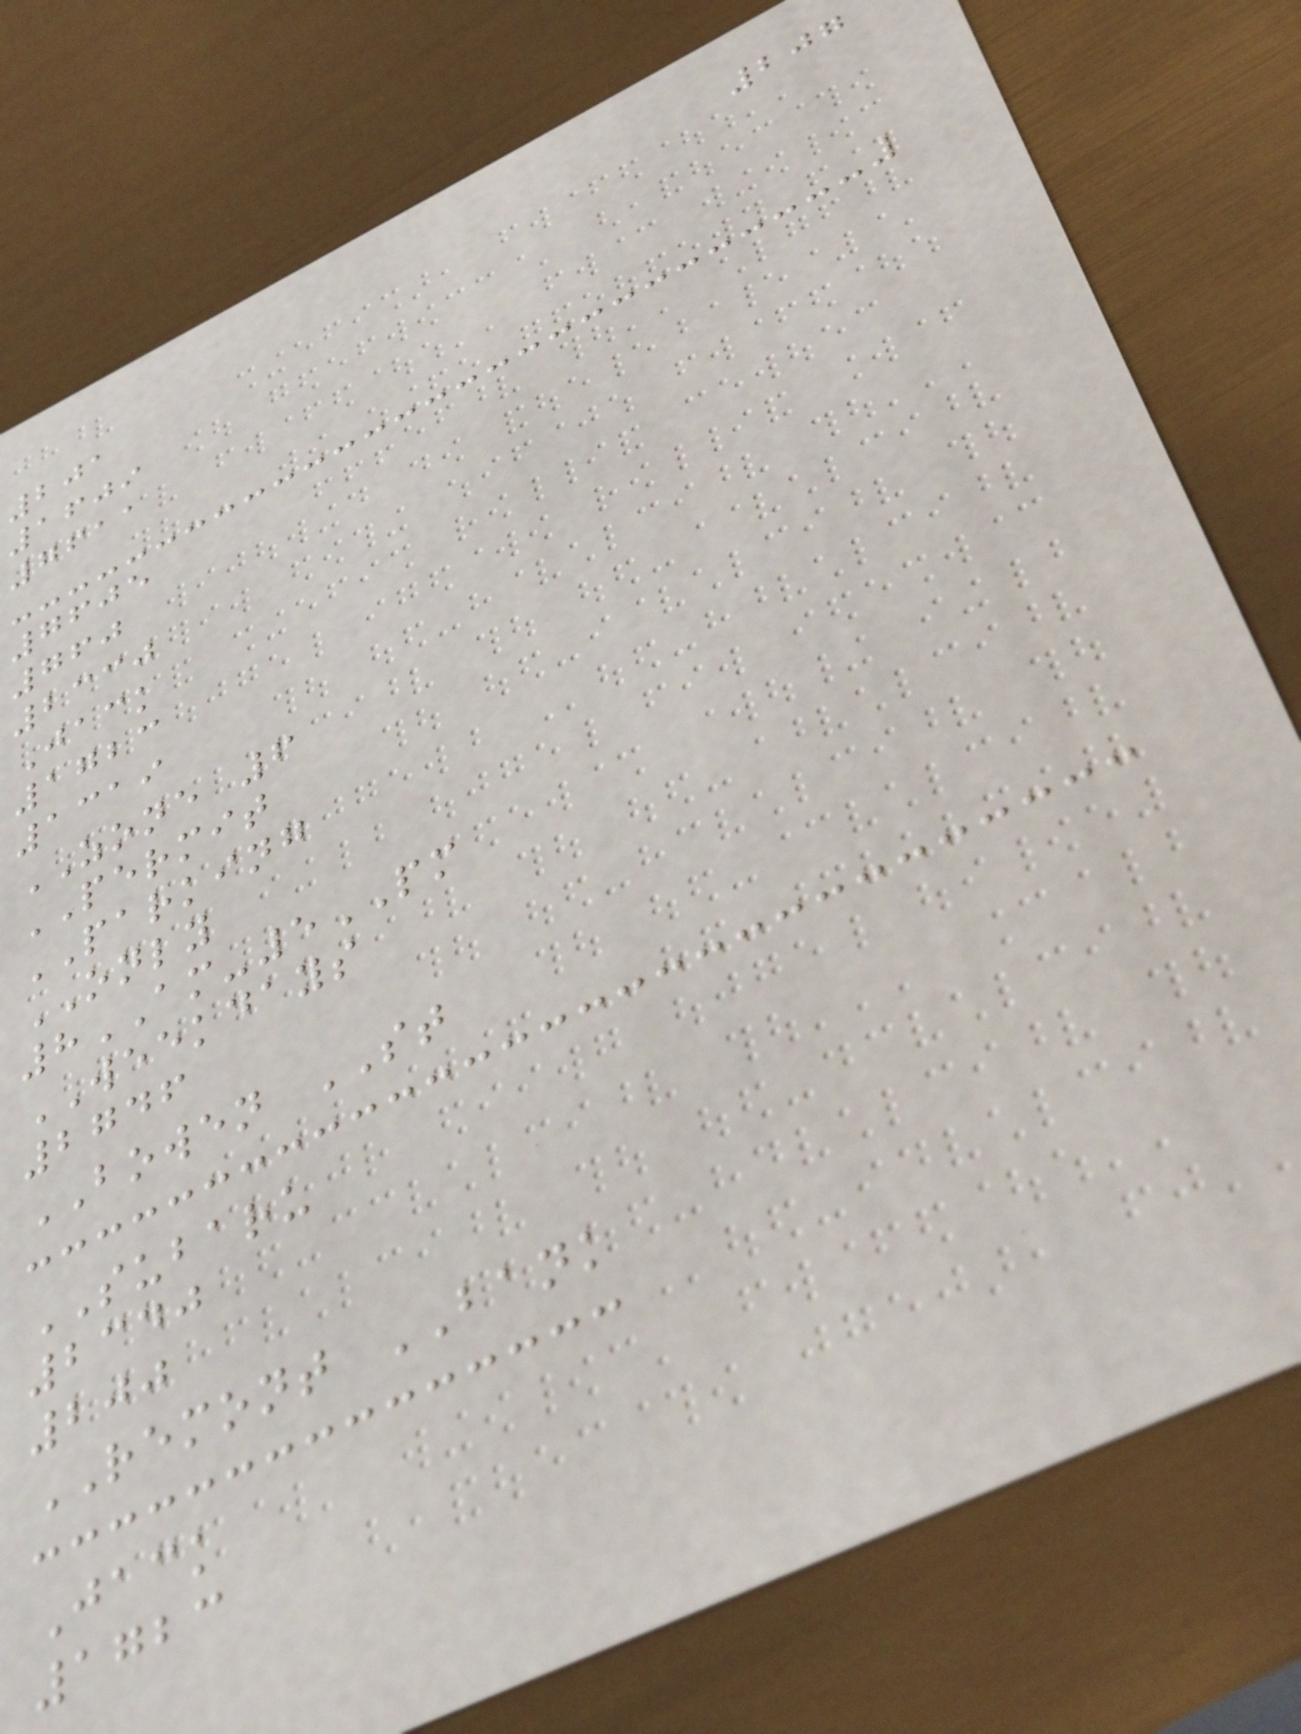207
201
1609
7611
7605
760
2330
Jack
1723
1319
ZONE 6
PERMIT
PARKING
ONLY
8AM-5PM
WEEKDAYS
2746
BOWEN ST
SUBARU
2340
200
REMONT BANK
Jack
1723
